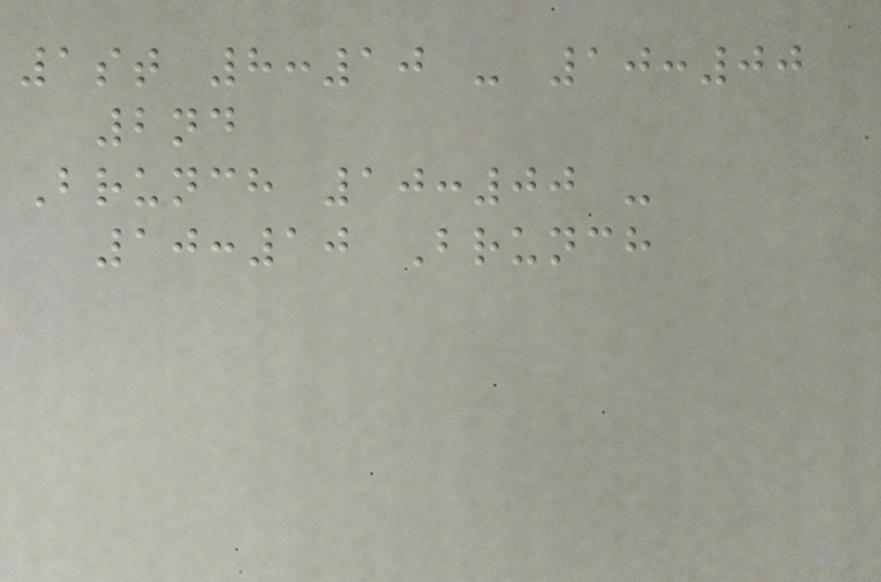1st 8:10 - 10:00
2nd
Brunch 10:00 -
10:10 Brunch
